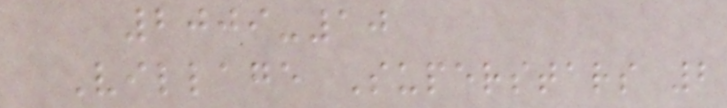2009-10
Village Superstars 2
